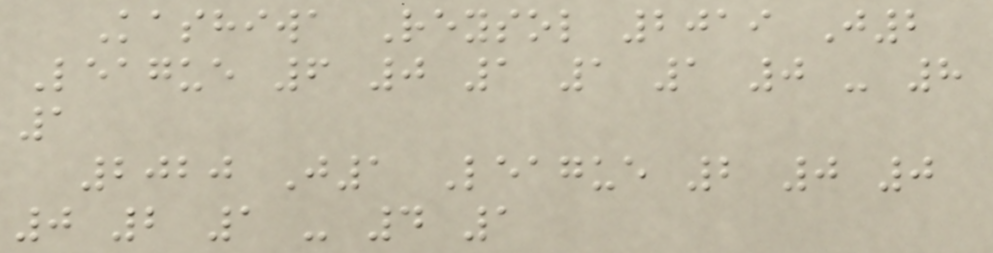Kashiwa Reysol 2019 J2
League 6 0 1 1 1 0 - 8
1
2020 J1 League 2 0 0
0 2 1 - 4 1
